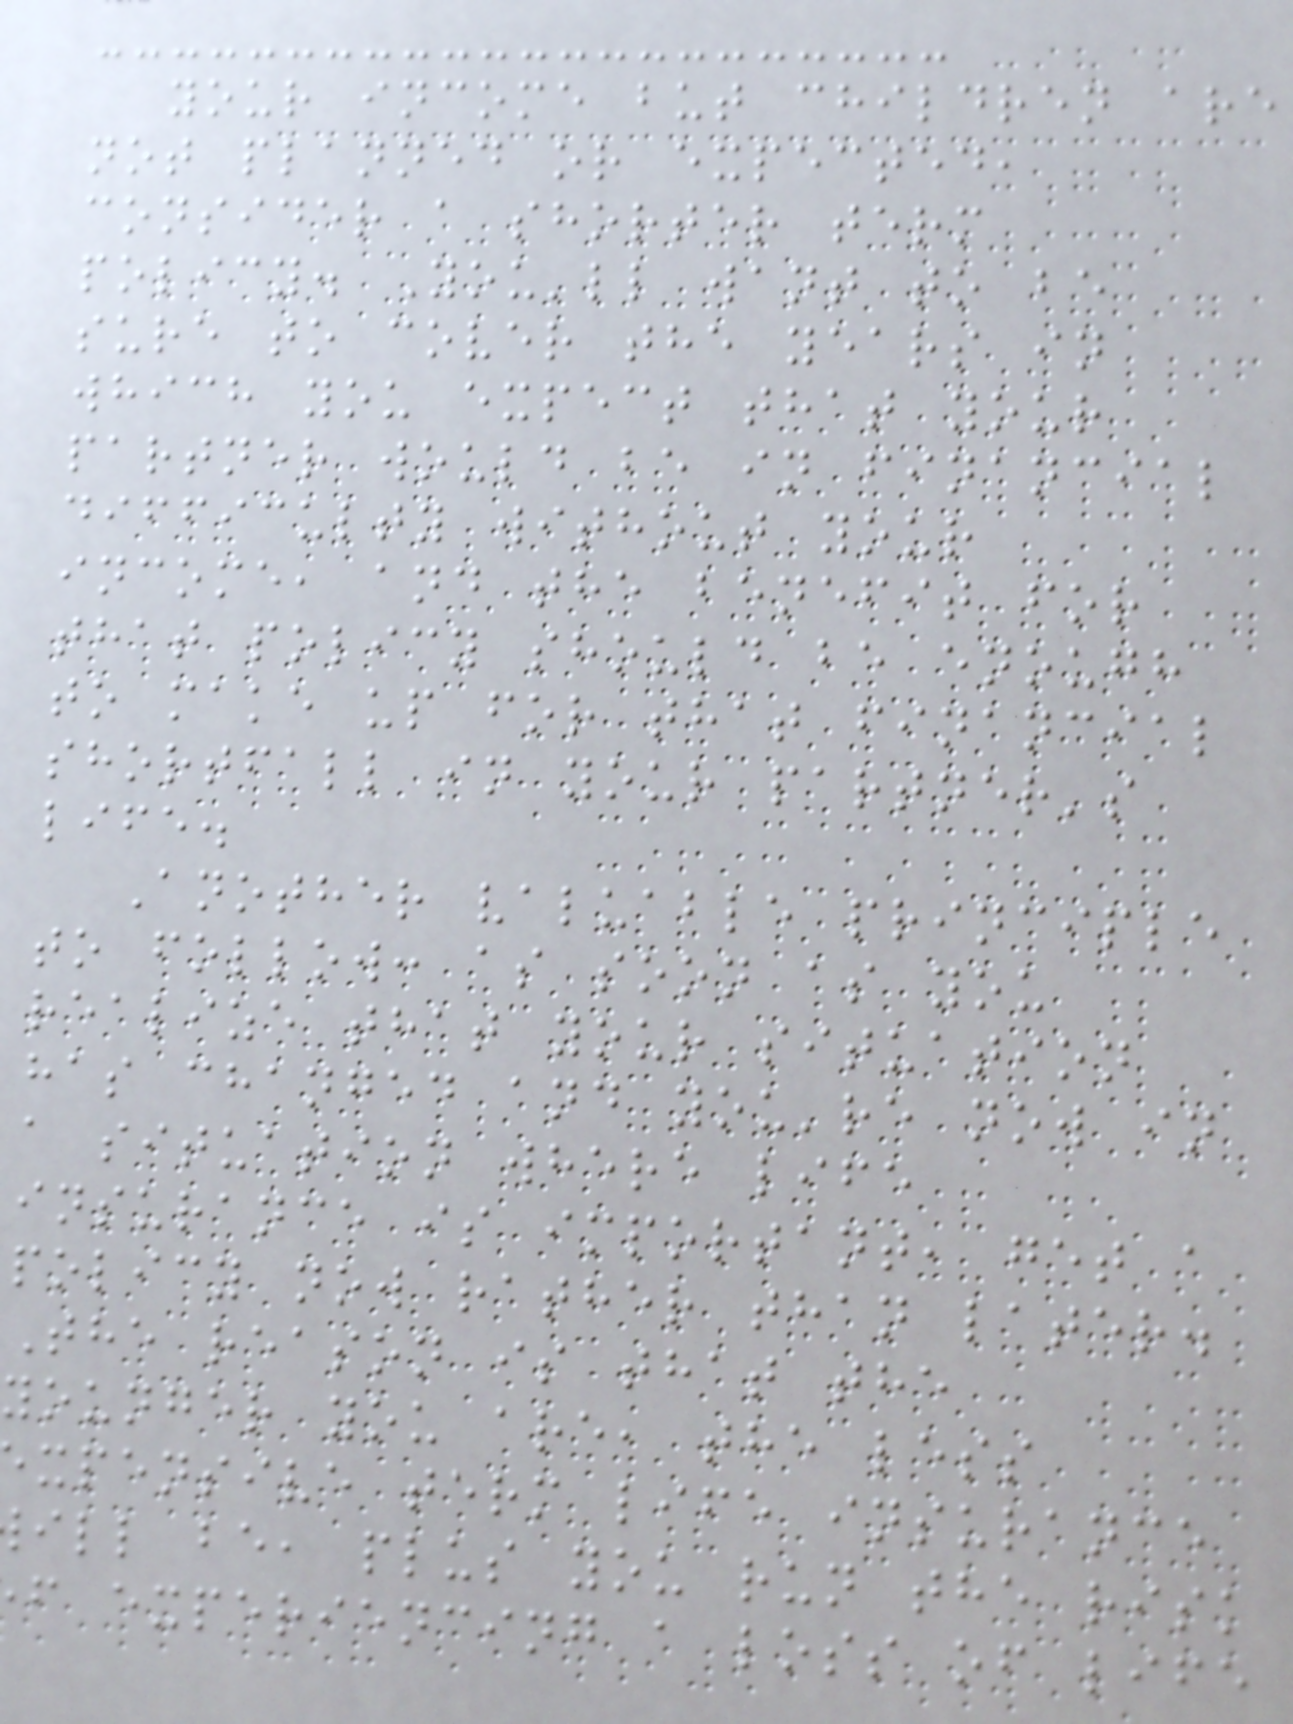your income but children are
not planned or expected,
consider a shorter term
policy. You'll want to be
sure to cover the years in
which you expect that your
partner would be in financial
difficulty without your
income, and the benefit for
that policy should be enough
to make up for that financial
shortfall in your partner's
life.
Another valuable principle
to follow: as soon as you
realize that your situation
has changed and you're now in
a situation where life
insurance is important, get a
policy now rather than later.
The reason is that the
younger you are, the less
xpensive term life insurance
ill be, plus you run the risk
f experiencing a loss of life
